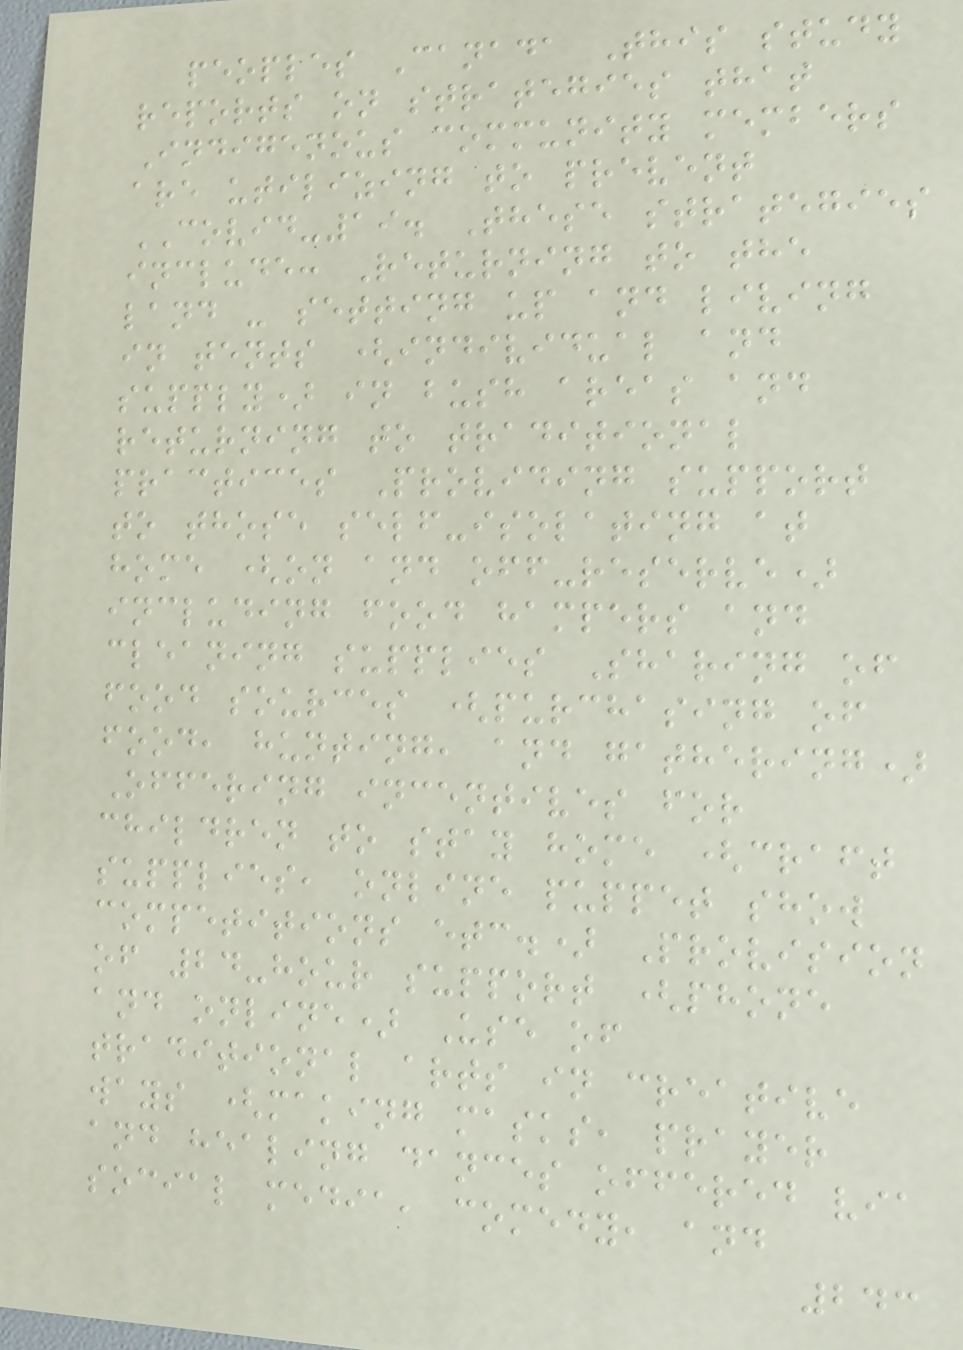peoples Canada This study
reports on strategies that
Indigenous community members
are utilizing to prevent
COVID-19. These strategies
include: Returning to the
land - setting up and living
in tents (individual and
supply) in bush areas and
returning to traditional
practices Providing support
to those self-isolating at
home (on and off-reserve)
including food hampers and
cleaning supplies Sharing of
food sources (purchasing of
food, hunting, and gathering)
Offering incentives for
children to stay home (craft
supplies, online puppet show
competitions etc.) Provision
of 24-hour support (phone
and online) Use of
traditional arts in creative
ways (making masks, prayer
and healing dances offered via
social media, comedy, and
243
